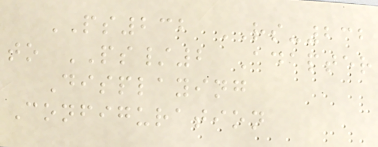PS232 RS-232
to PS/2 Adapter
Displaying
Configuration
